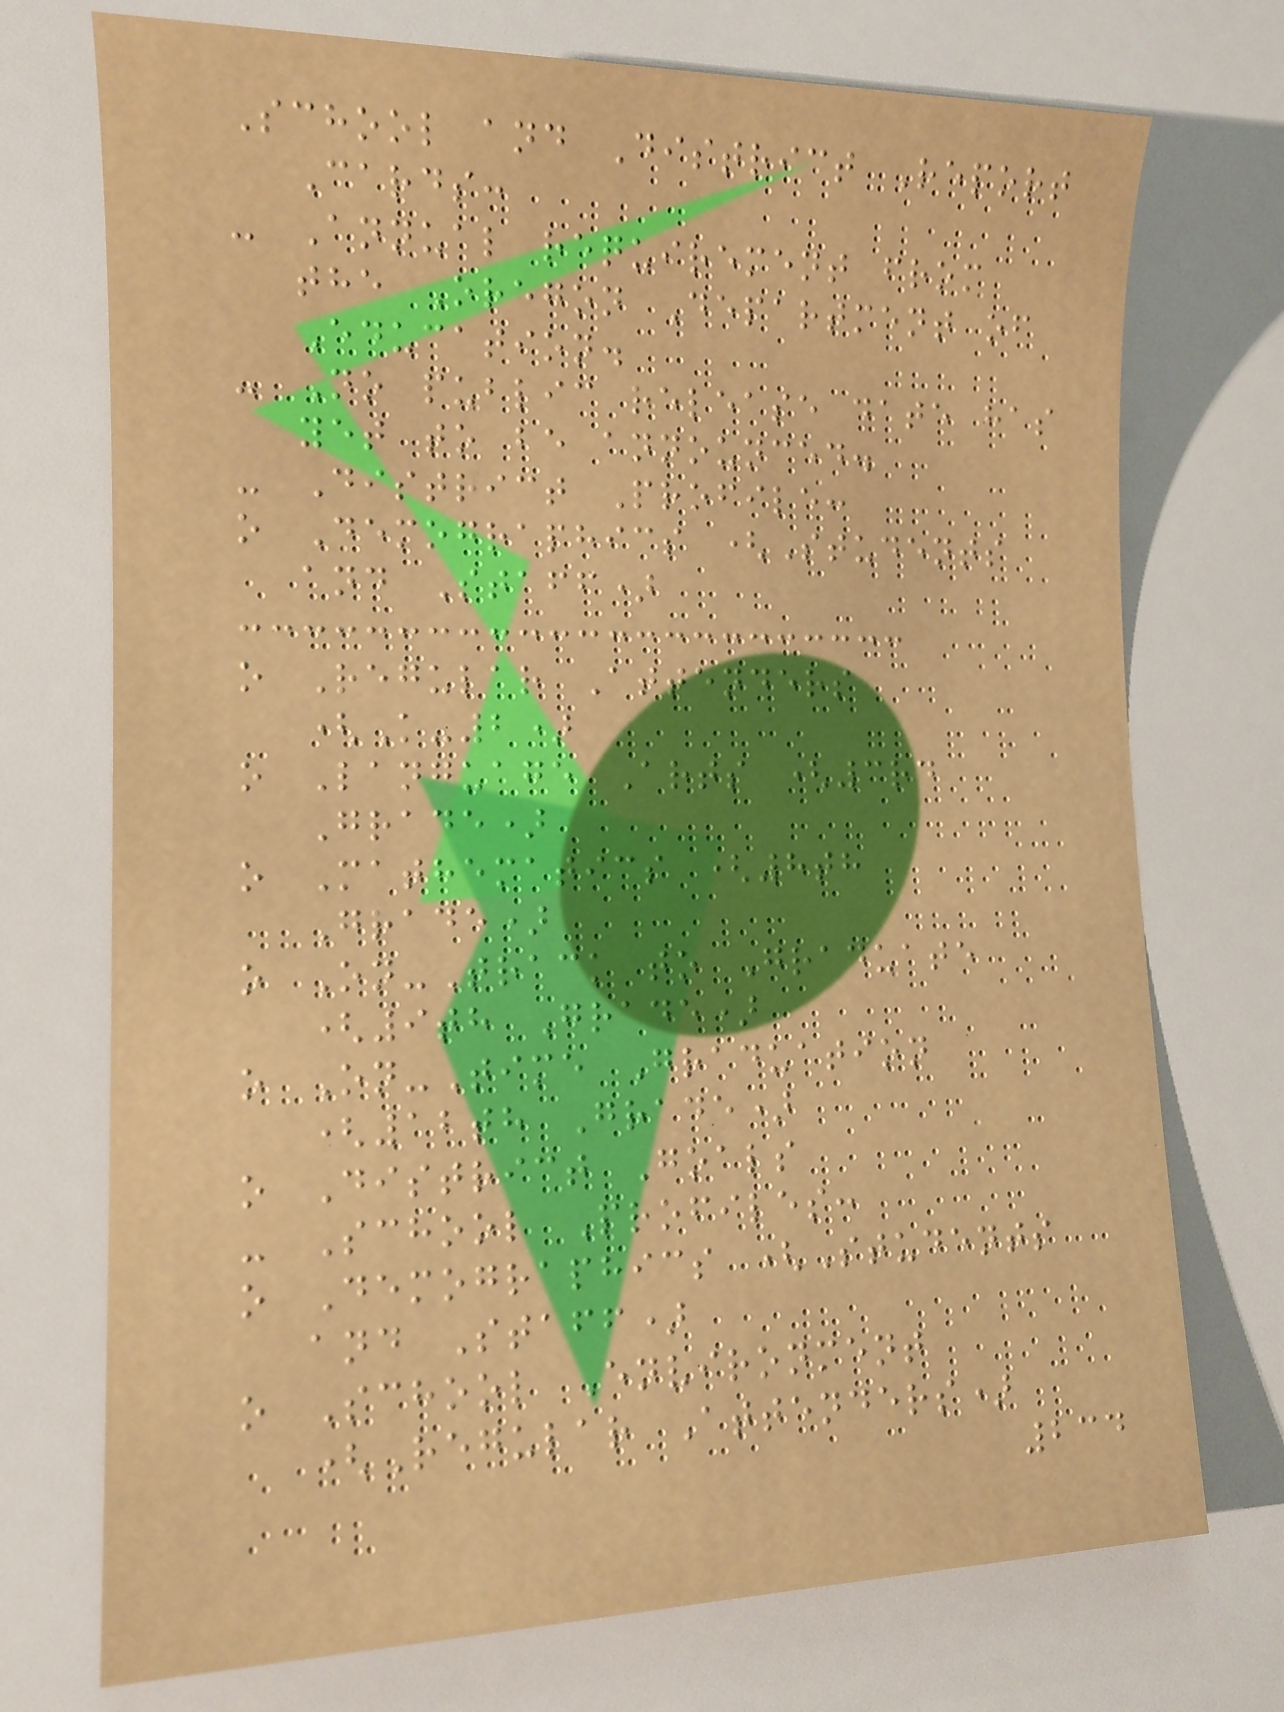School and District Report
Cards:
- Annual requirement from
the Oregon Department of
Education.
- No public release date has
yet to be announced.
- District Profile:
o Demographics (Students
and Staff)
o Regular Attenders
(K-2)
o Language Arts (3rd
Grade)
o Mathematics (8th
Grade)
o On-Track to Graduate
(9th Grade)
o On-Time Graduation
(12th Grade)
o District Goals
- School Profiles:
o Demographics (Students
and Staff)
o School Environment
(Regular Attenders)
234
